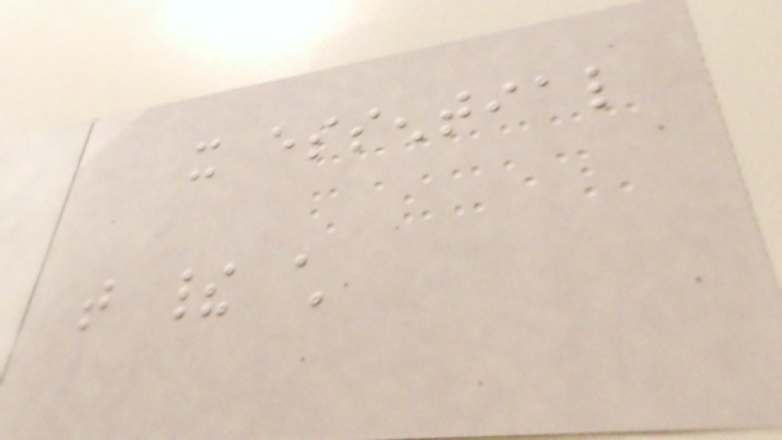it essential
that their child
